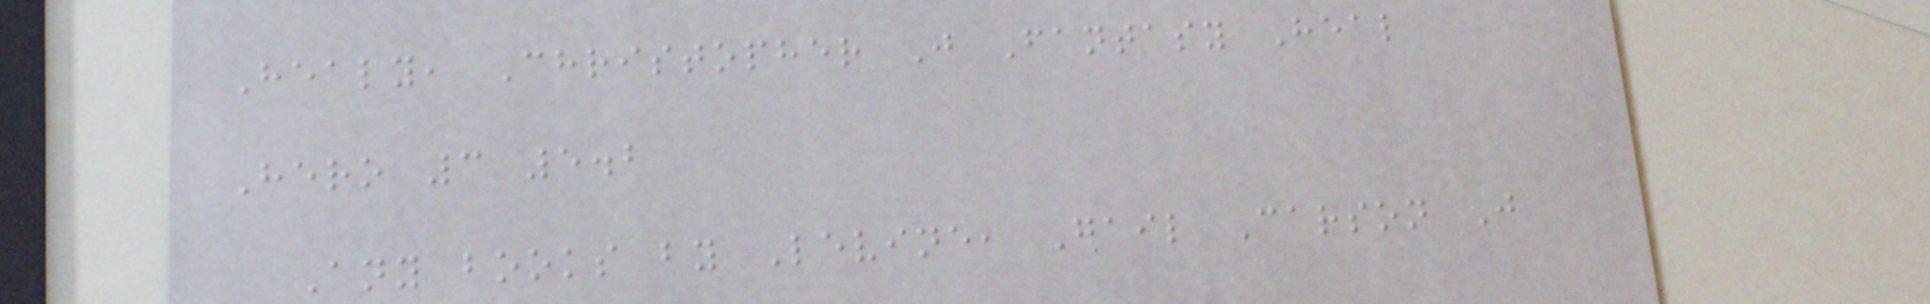Healy, Christopher J Fantasy Heal
Hero 3 5.2
Any books by Levine, Gail Carson J
